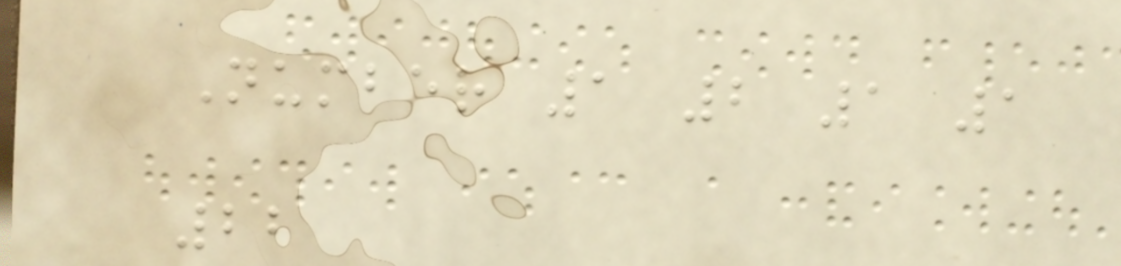Number 1 2 1 1
22
